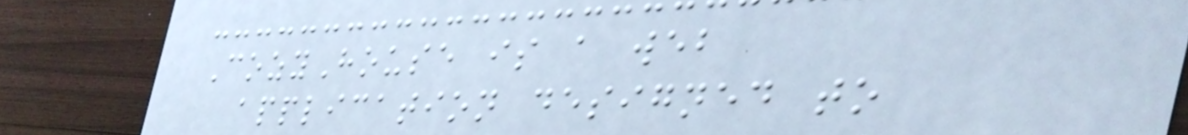CozyHouse is a web
application designed to
